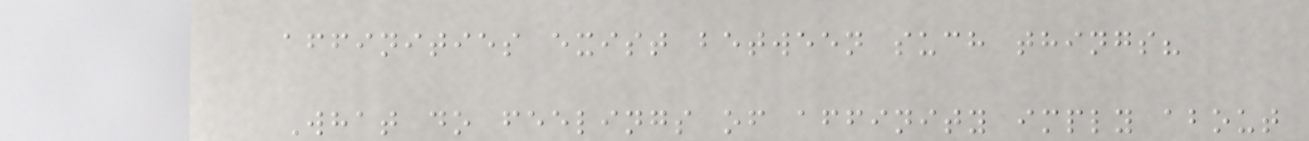affinities exist between such things?
What do feelings of affinity imply about
